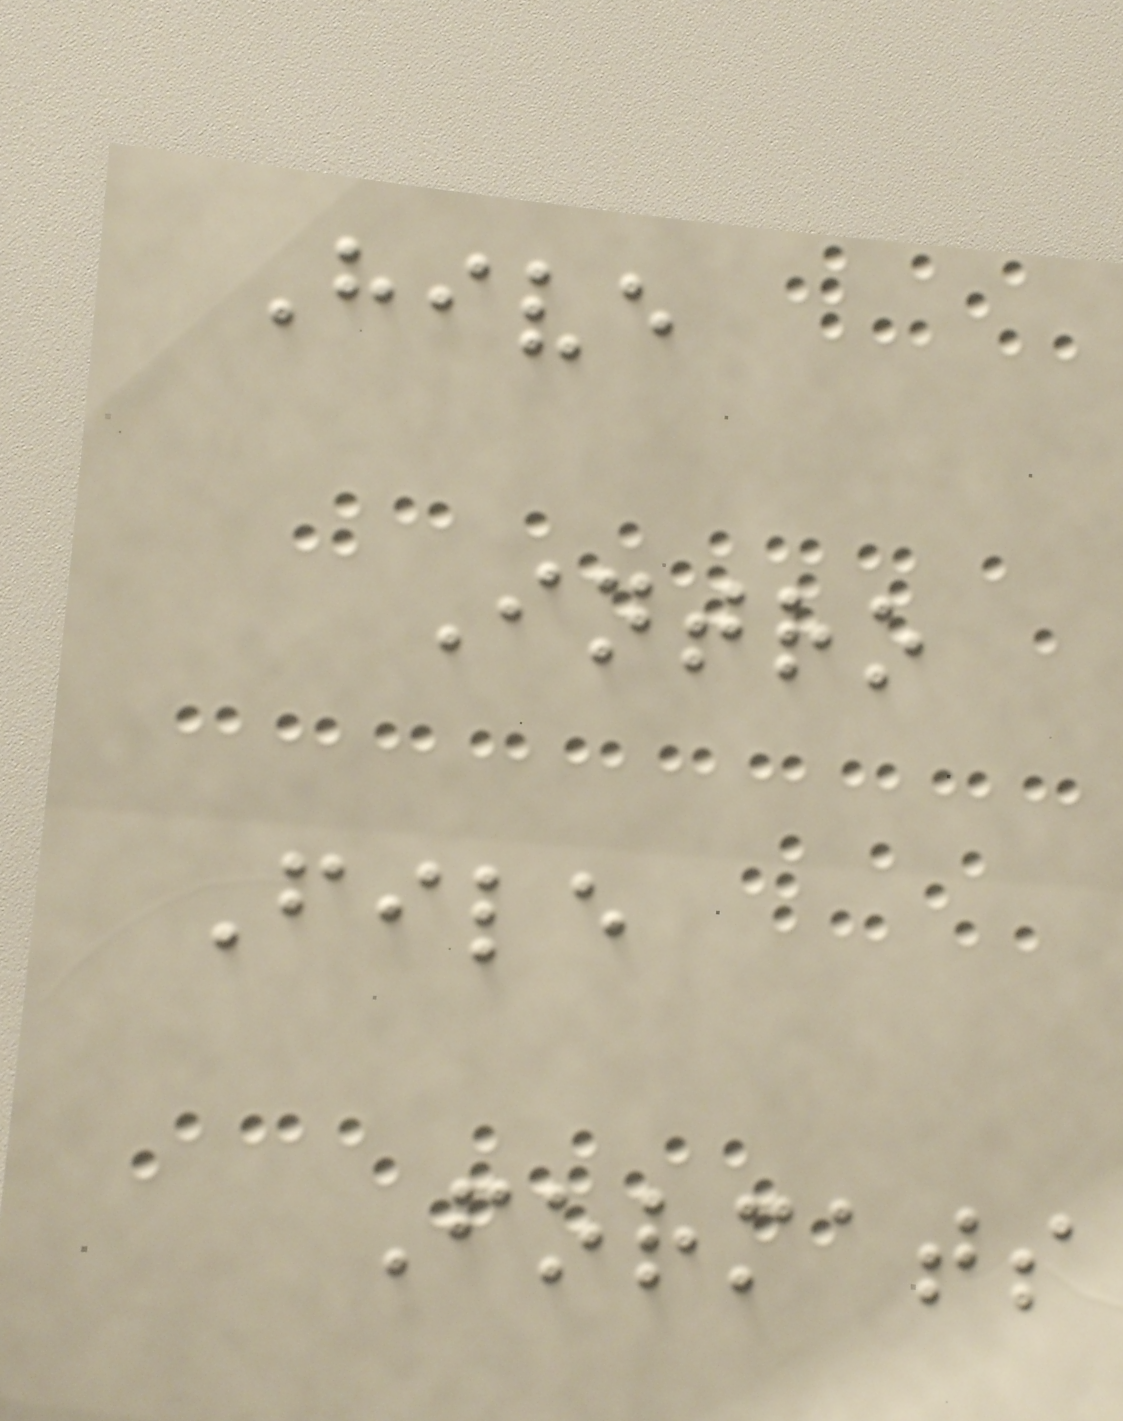Hive
Intro
File
Formats
